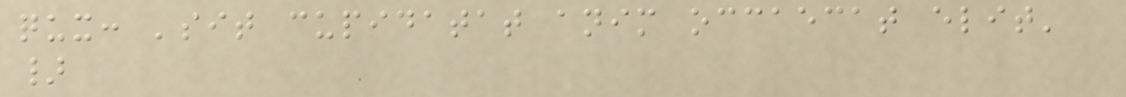qux: 'sit cupidatat anim occaecat elit'
}
